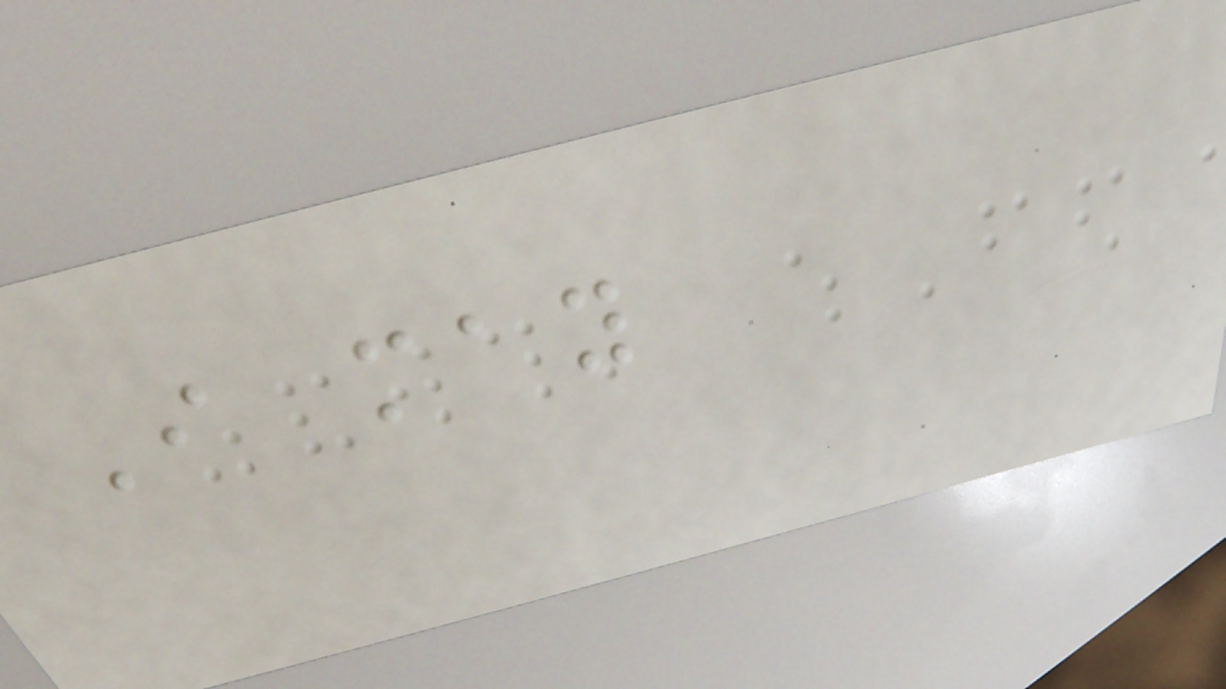I may
